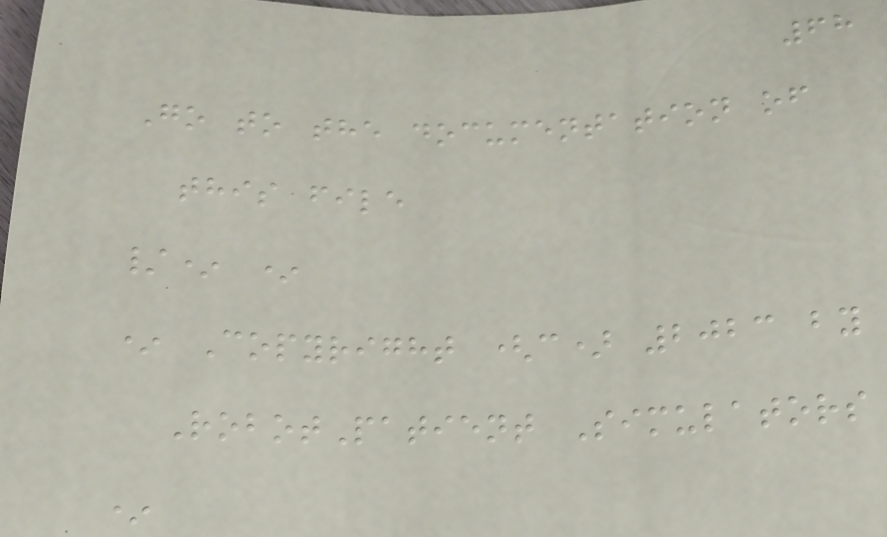68
Go to the documentation of
this file
/* *
* Copyright (c) 2023 by
RobotPatient Simulators
*
